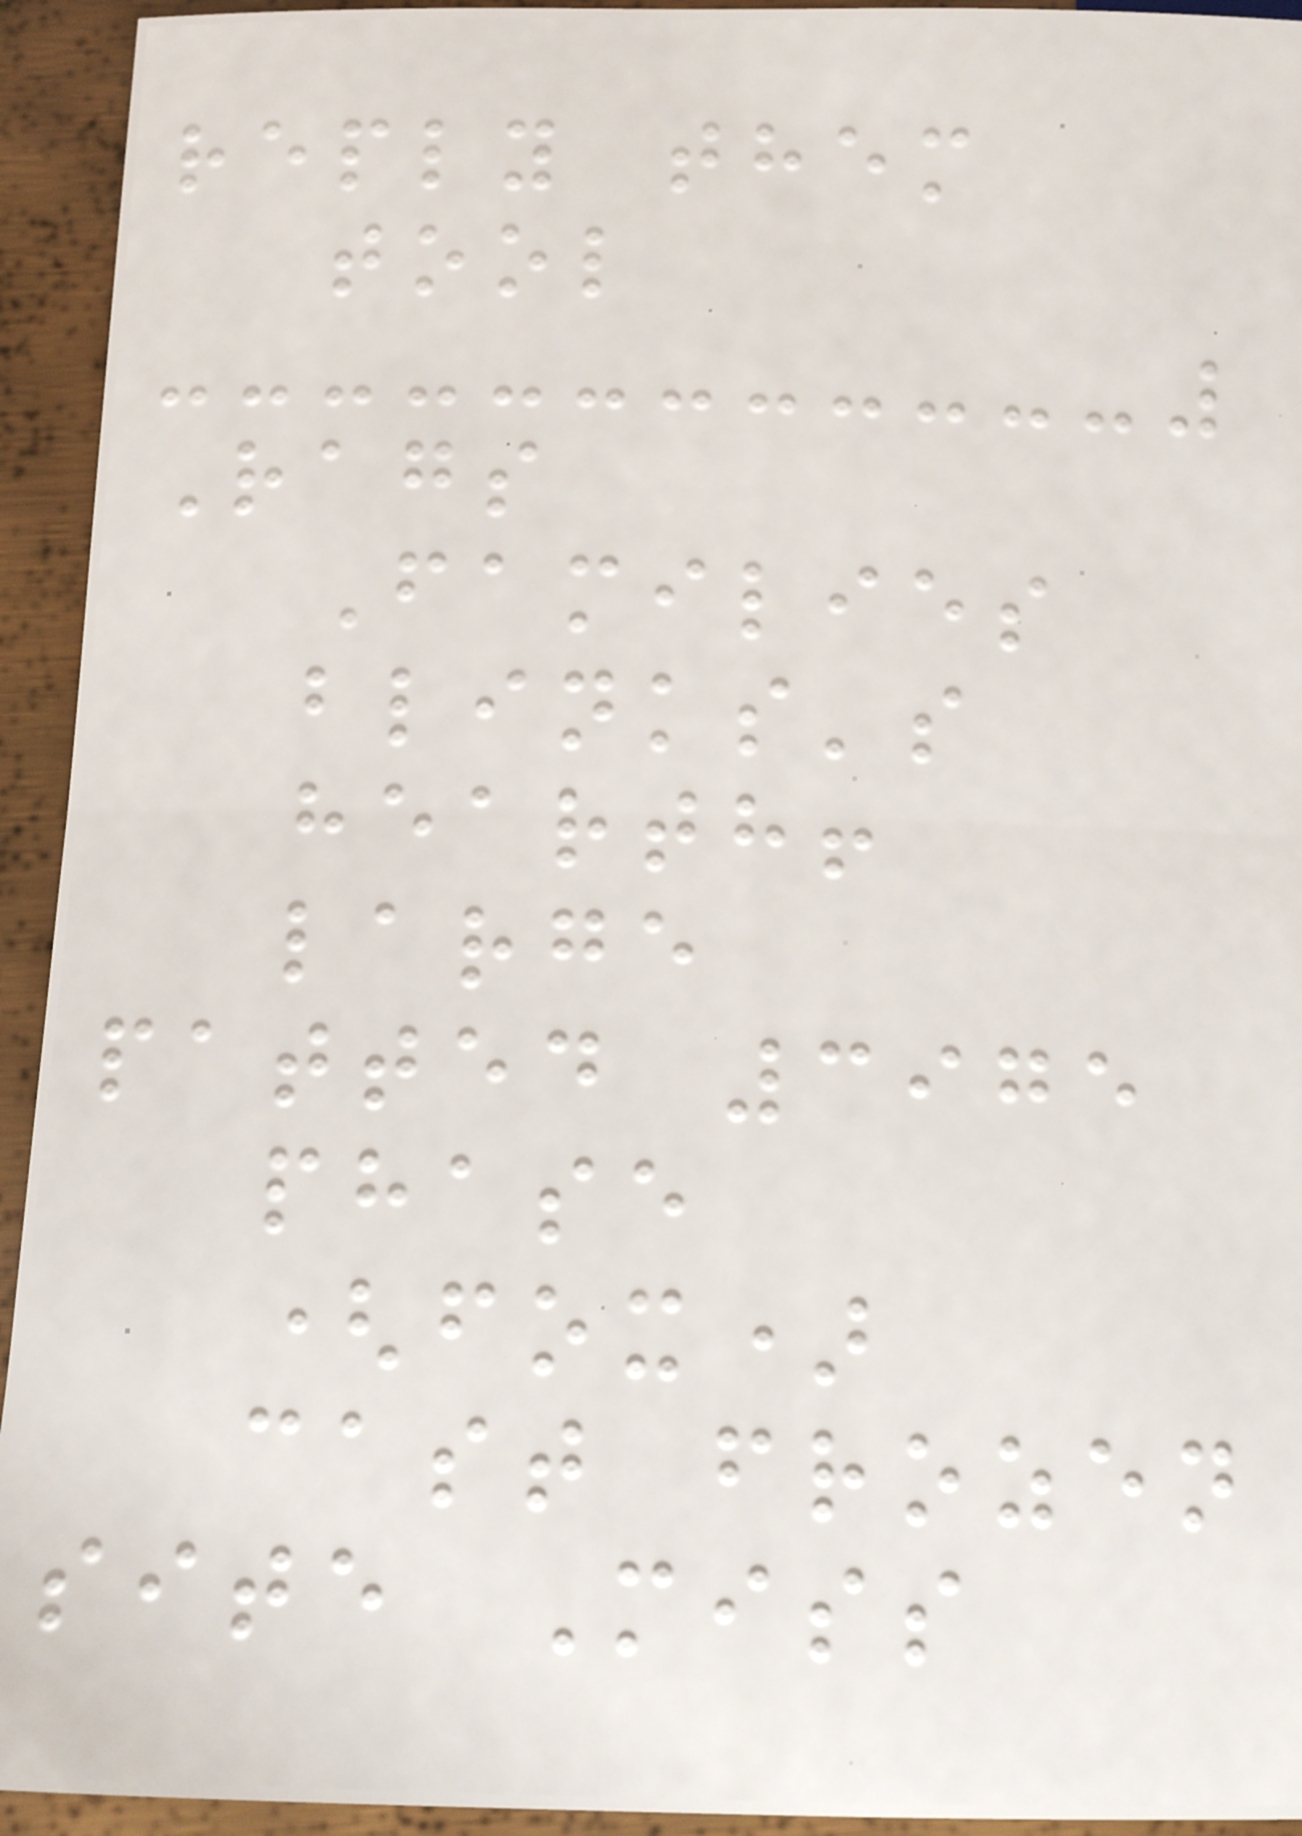reply them
tool
Rags
Families
blinks's
hearth!
large
patted 3975
phase
(fox)
cast frozen
site Miss
